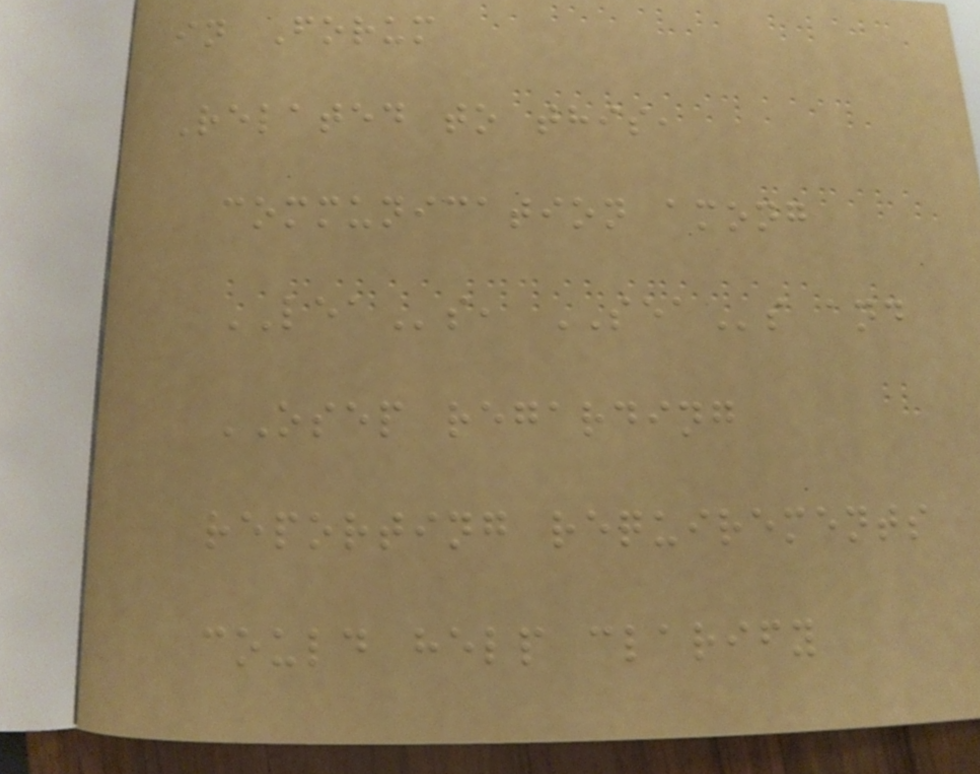in Forum
Related to this,
communication among
LEAs, SEAs and
OSEP regarding
reporting requirements
could help clarify
